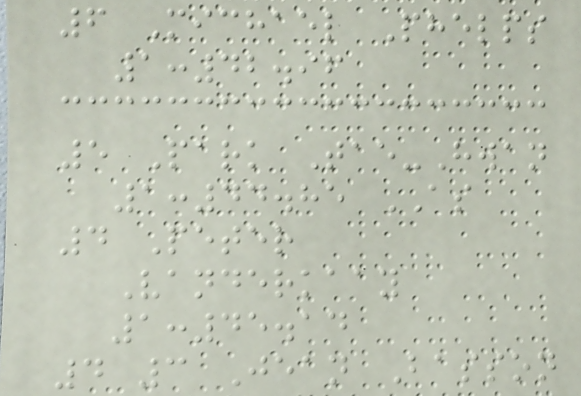6 Michael Phelps
1:42.96
5 Park Tae-Hwan
1:44.85 AS
4 Peter
Vanderkaay
1:45.14
4 3 Jean Basson
